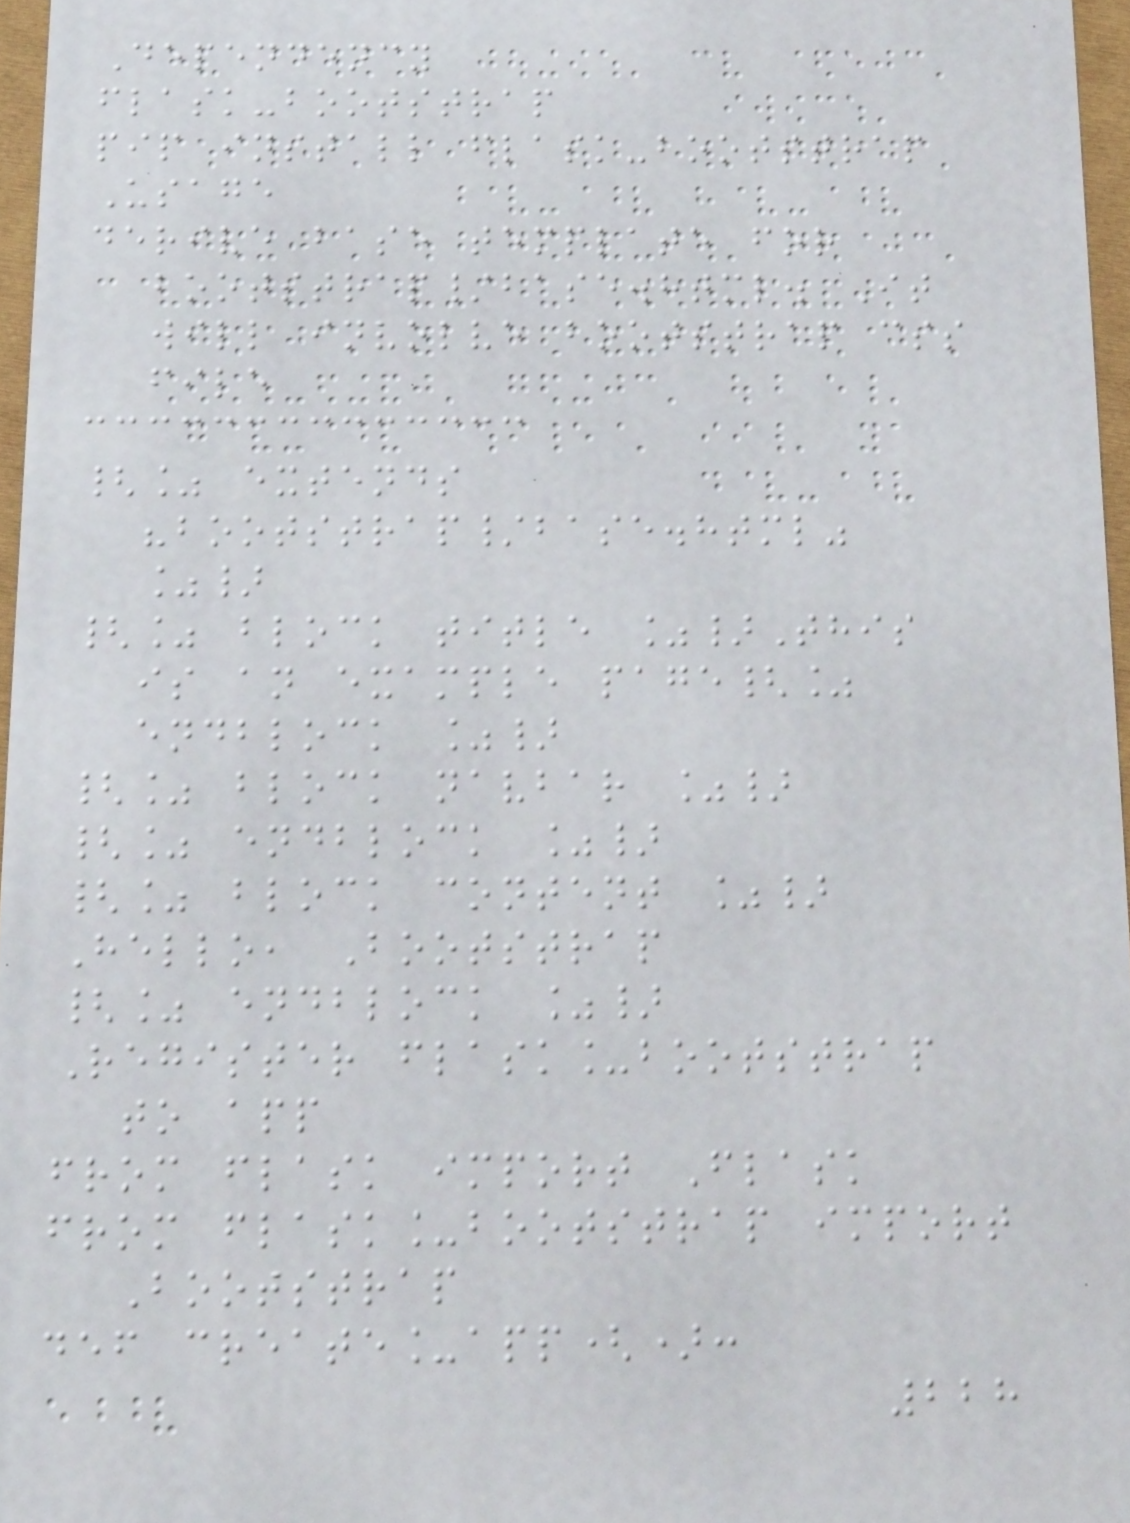Dependency
flask-bootstrap
pip install flask-bootstrap
Usage
derive base template for
bootstrap/base.html. It
will involve bootstrap css
file
{% extends
"bootstrap/base.html"
%}
{% block title %}This
is an example page{%
endblock %}
{% block navbar %}
{% endblock %}
{% block content %}
Hello, Bootstrap
{% endblock %}
Register flask_bootstrap
to app
from flask import Flask
from flask_bootstrap import
Bootstrap
def create_app():
228
